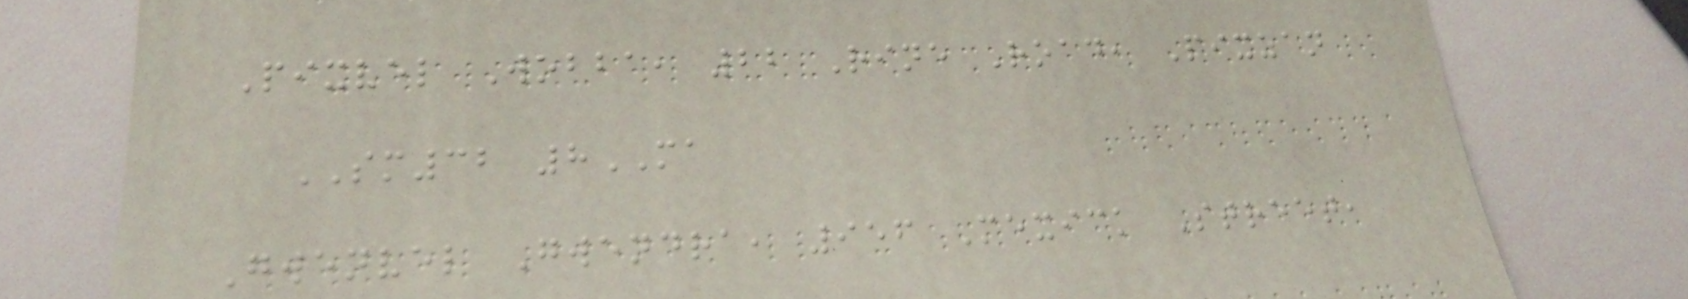Pixvel Wobba, 22 Rine Road, Pixzan
SM32 8MA
Gwenvel Gwendra, 956 Mexick Street,
